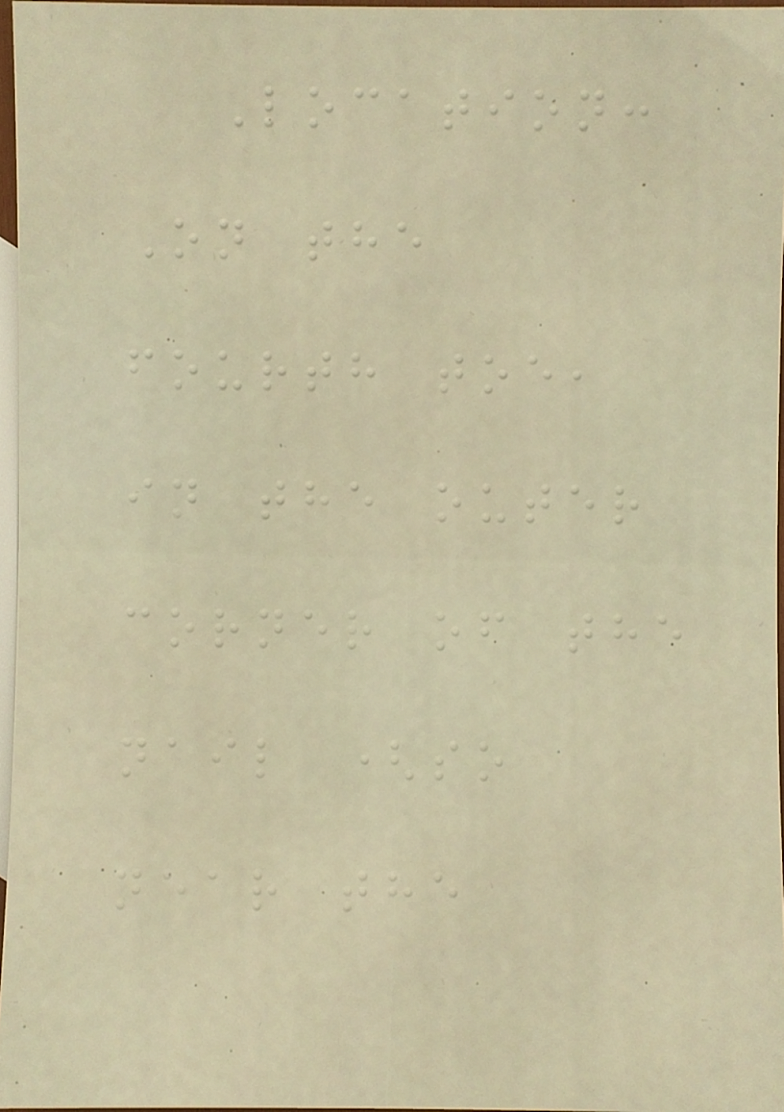Location:
On the
fourth toe,
in the outer
corner of the
nail (so
near the
